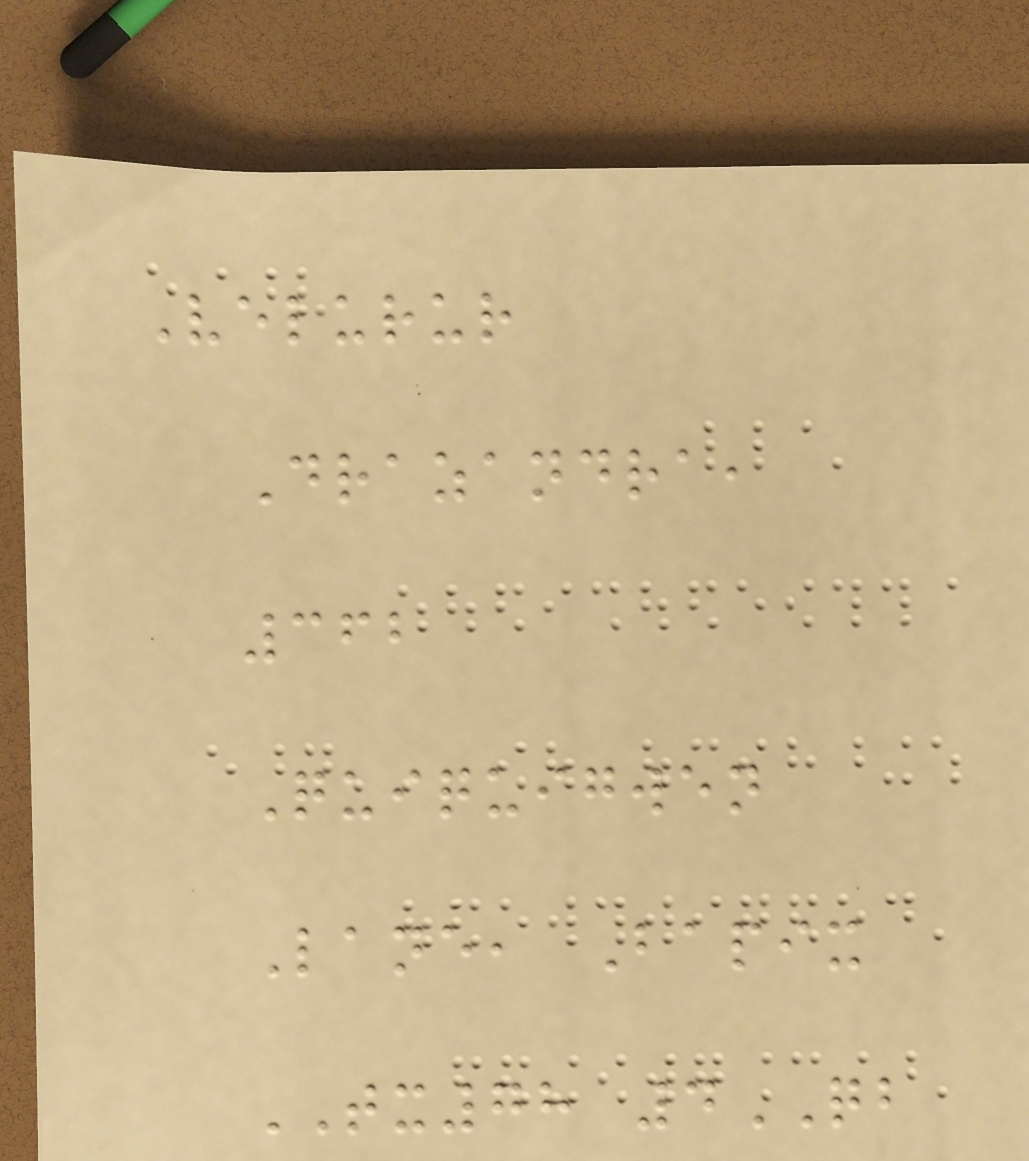Velurur
Drazandra,
362
Quiquigwen
Lane, Bapix
TX78 4QB
